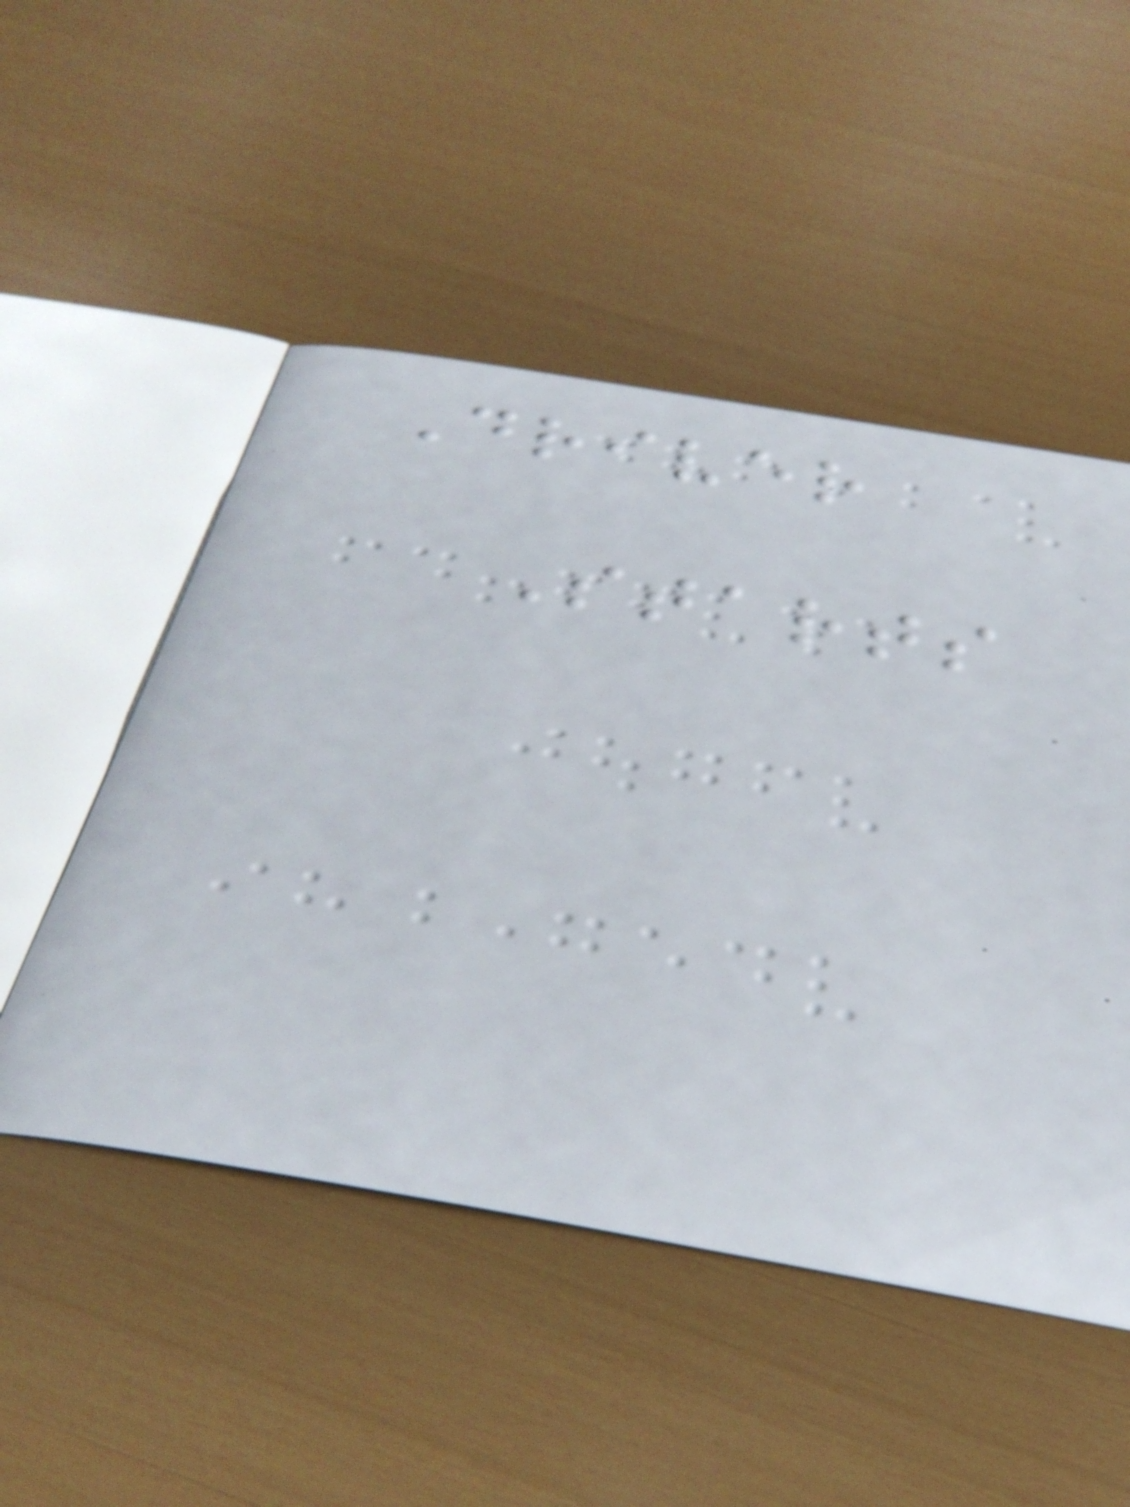Driver
Starts
